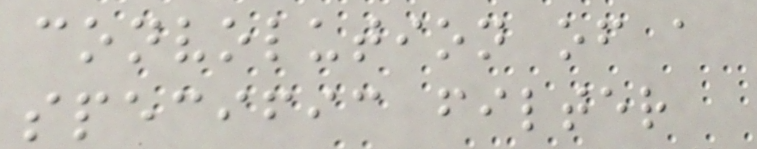convolution of a
specific filter
